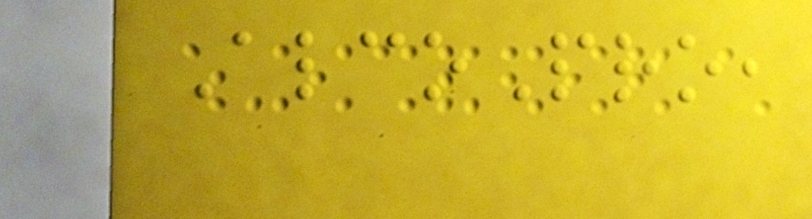AlcoPro,
